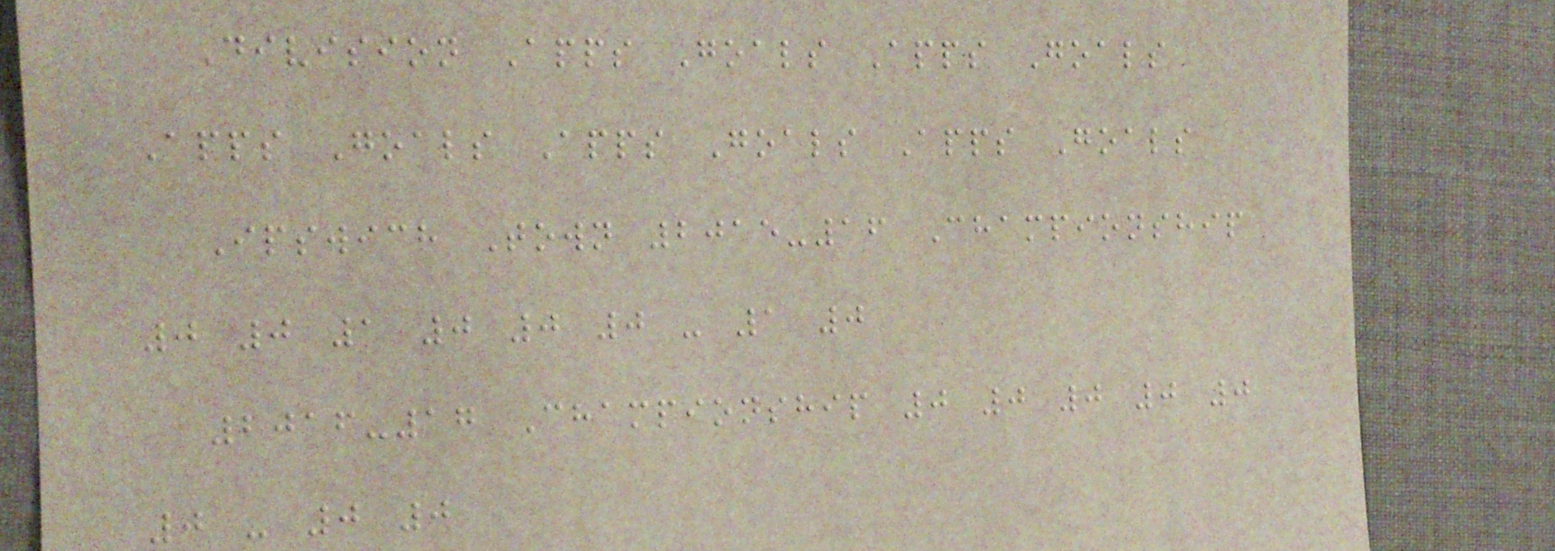Division Apps Goals Apps Goals
Apps Goals Apps Goals Apps Goals
Ipswich Town 2015-16 Championship
0 0 1 0 0 0 - 1 0
2016-17 Championship 0 0 0 0 0
0 - 0 0
